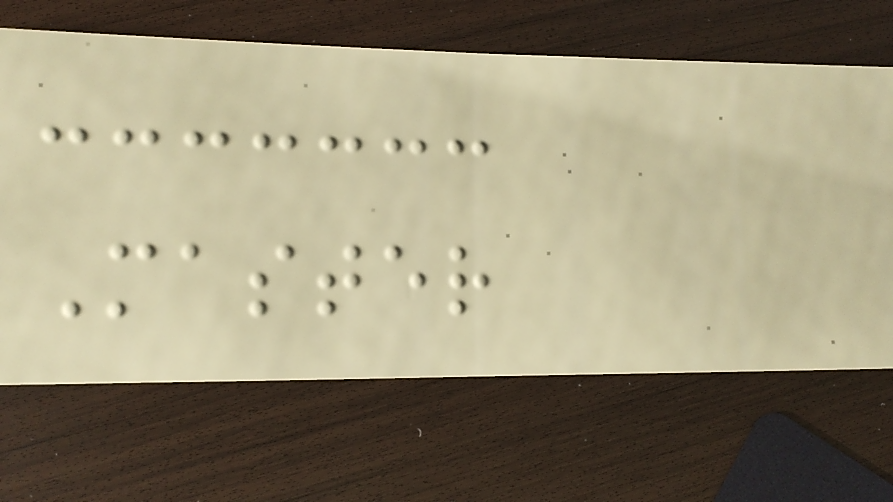Master
